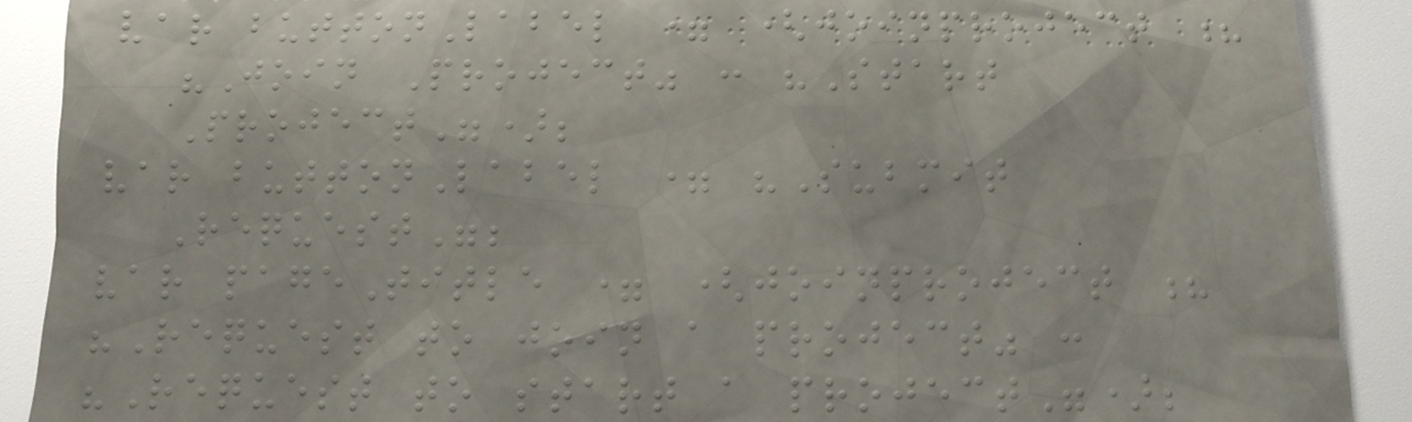var buttonLabel = (joinproject ?
"Join Project" : "Start
Project");
var buttonLabel = "Submit
Request";
var pageTitle = (joinproject ?
"Request to join a project" :
"Request to start a project");
